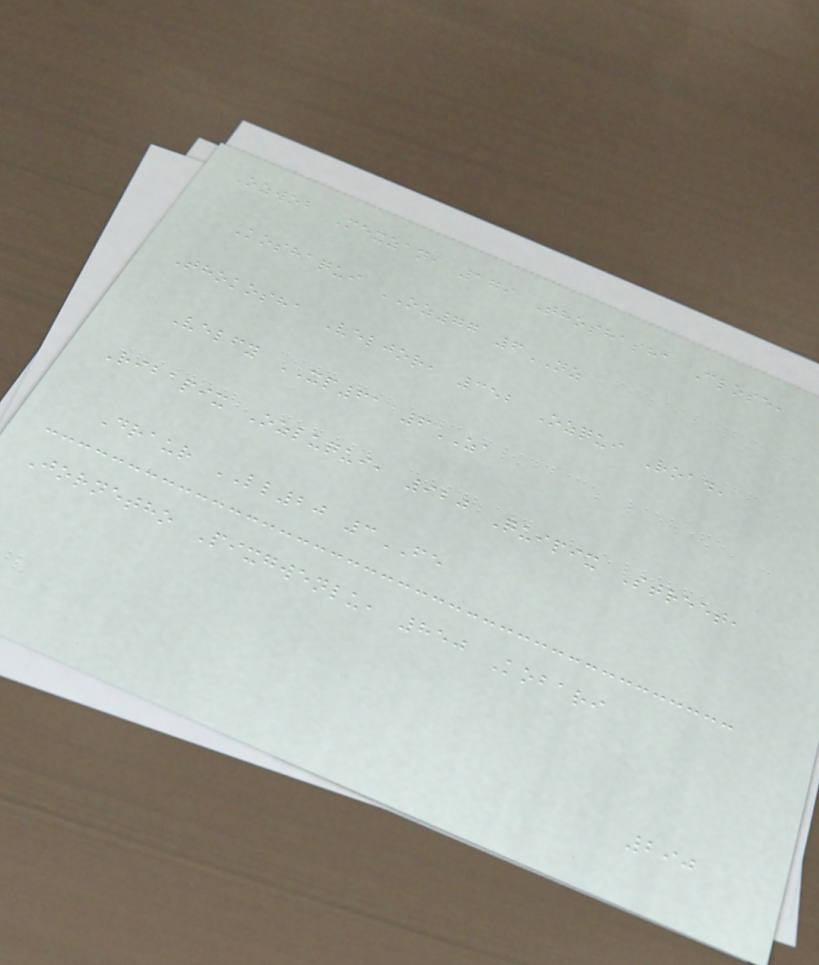Ozwob Mexzan, 179 Thoshasha Close,
Koshaqui OZ77 6NZ
Thokosha Veljor, 352 Ozqui Road,
Velfy XP61 6ZA
Ribapix Ozluqui, 920 Quipix Street,
Draur LL20 3FE
Jornetho Pixgwenlu, 850 Kobari
290
